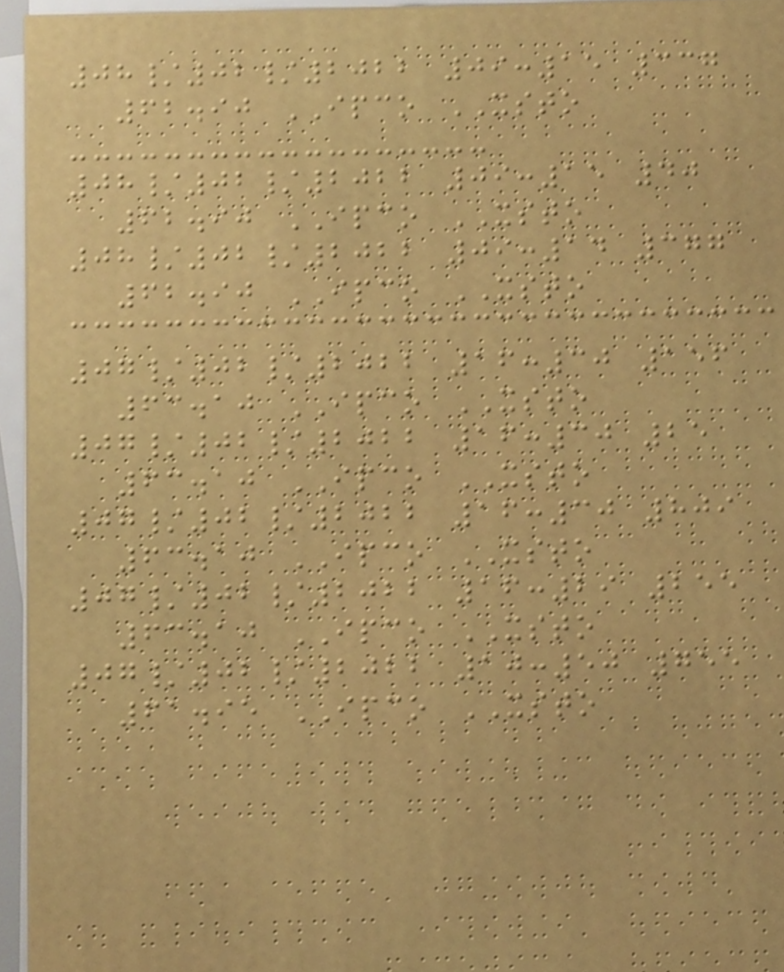08/02/2022 09:15 337
62.90 IPCO XSTO
08/02/2022 09:15 40
62.90 IPCO XSTO
08/02/2022 09:14 377
62.90 IPCO XSTO
07/02/2022 16:30 156
63.10 IPCO XSTO
07/02/2022 16:30 25
63.10 IPCO XSTO
07/02/2022 16:30 809
63.10 IPCO XSTO
07/02/2022 16:29 255
63.10 IPCO XSTO
07/02/2022 10:50 755
61.95 IPCO XSTO
